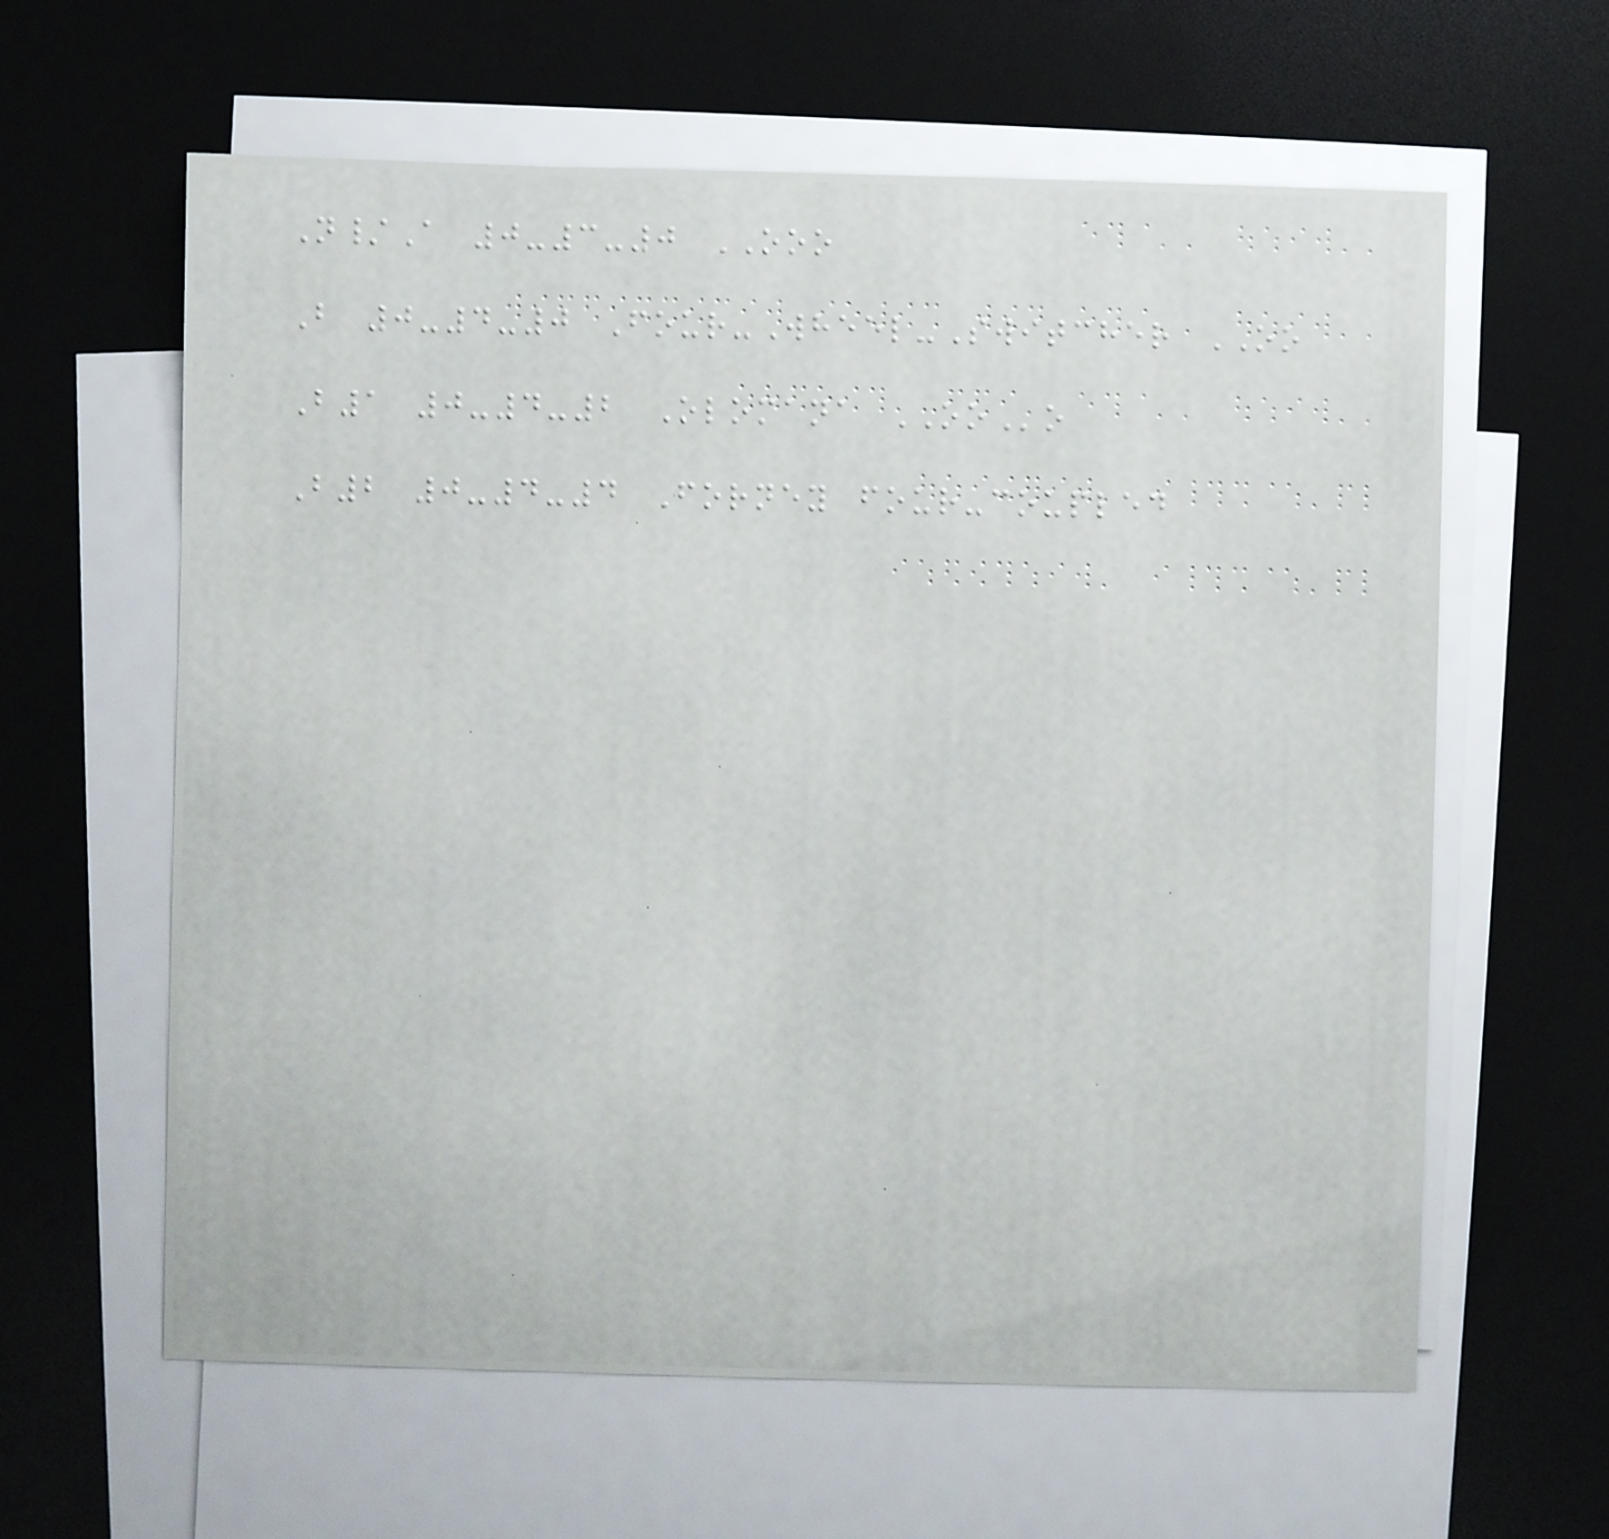N/A 0-3-0 OOO
B 0-4-0 Four-Wheel-Switcher OO
B1 0-4-2 Olomana OOo
B2 0-4-4 Forney four-coupled
